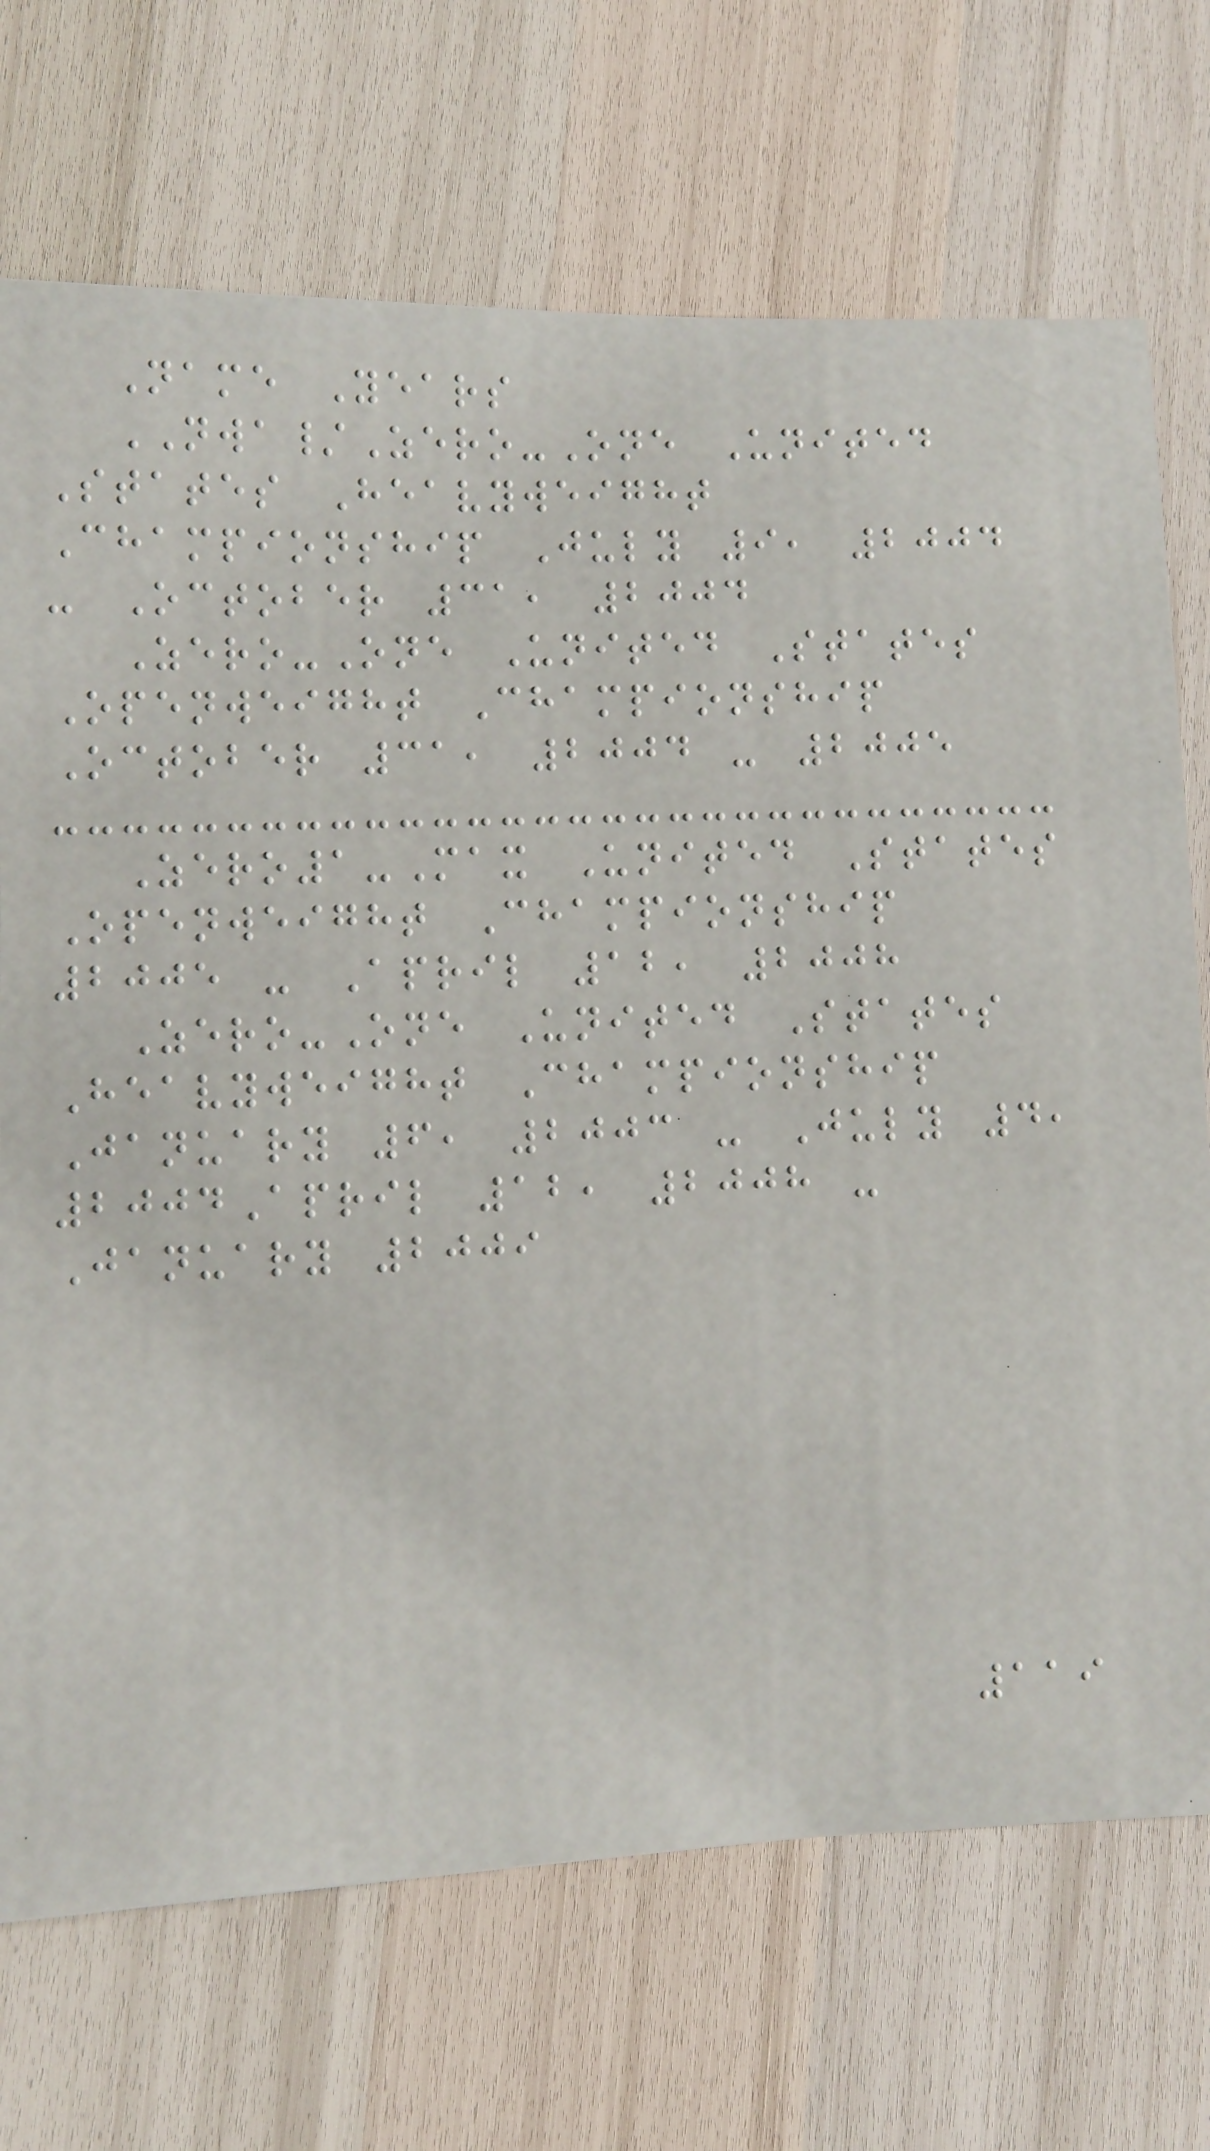Name Years
NWA/Zero-One United
States Heavyweight
Championship July 9, 2004
- October 31, 2004
Zero-One United States
Openweight Championship
October 31, 2004 - 2005
Zero1-Max United States
Openweight Championship
2005 - April 12, 2008
Zero-One United States
Heavyweight Championship
January 6, 2003 - July 4,
2004April 12, 2008 -
January 2009
119
